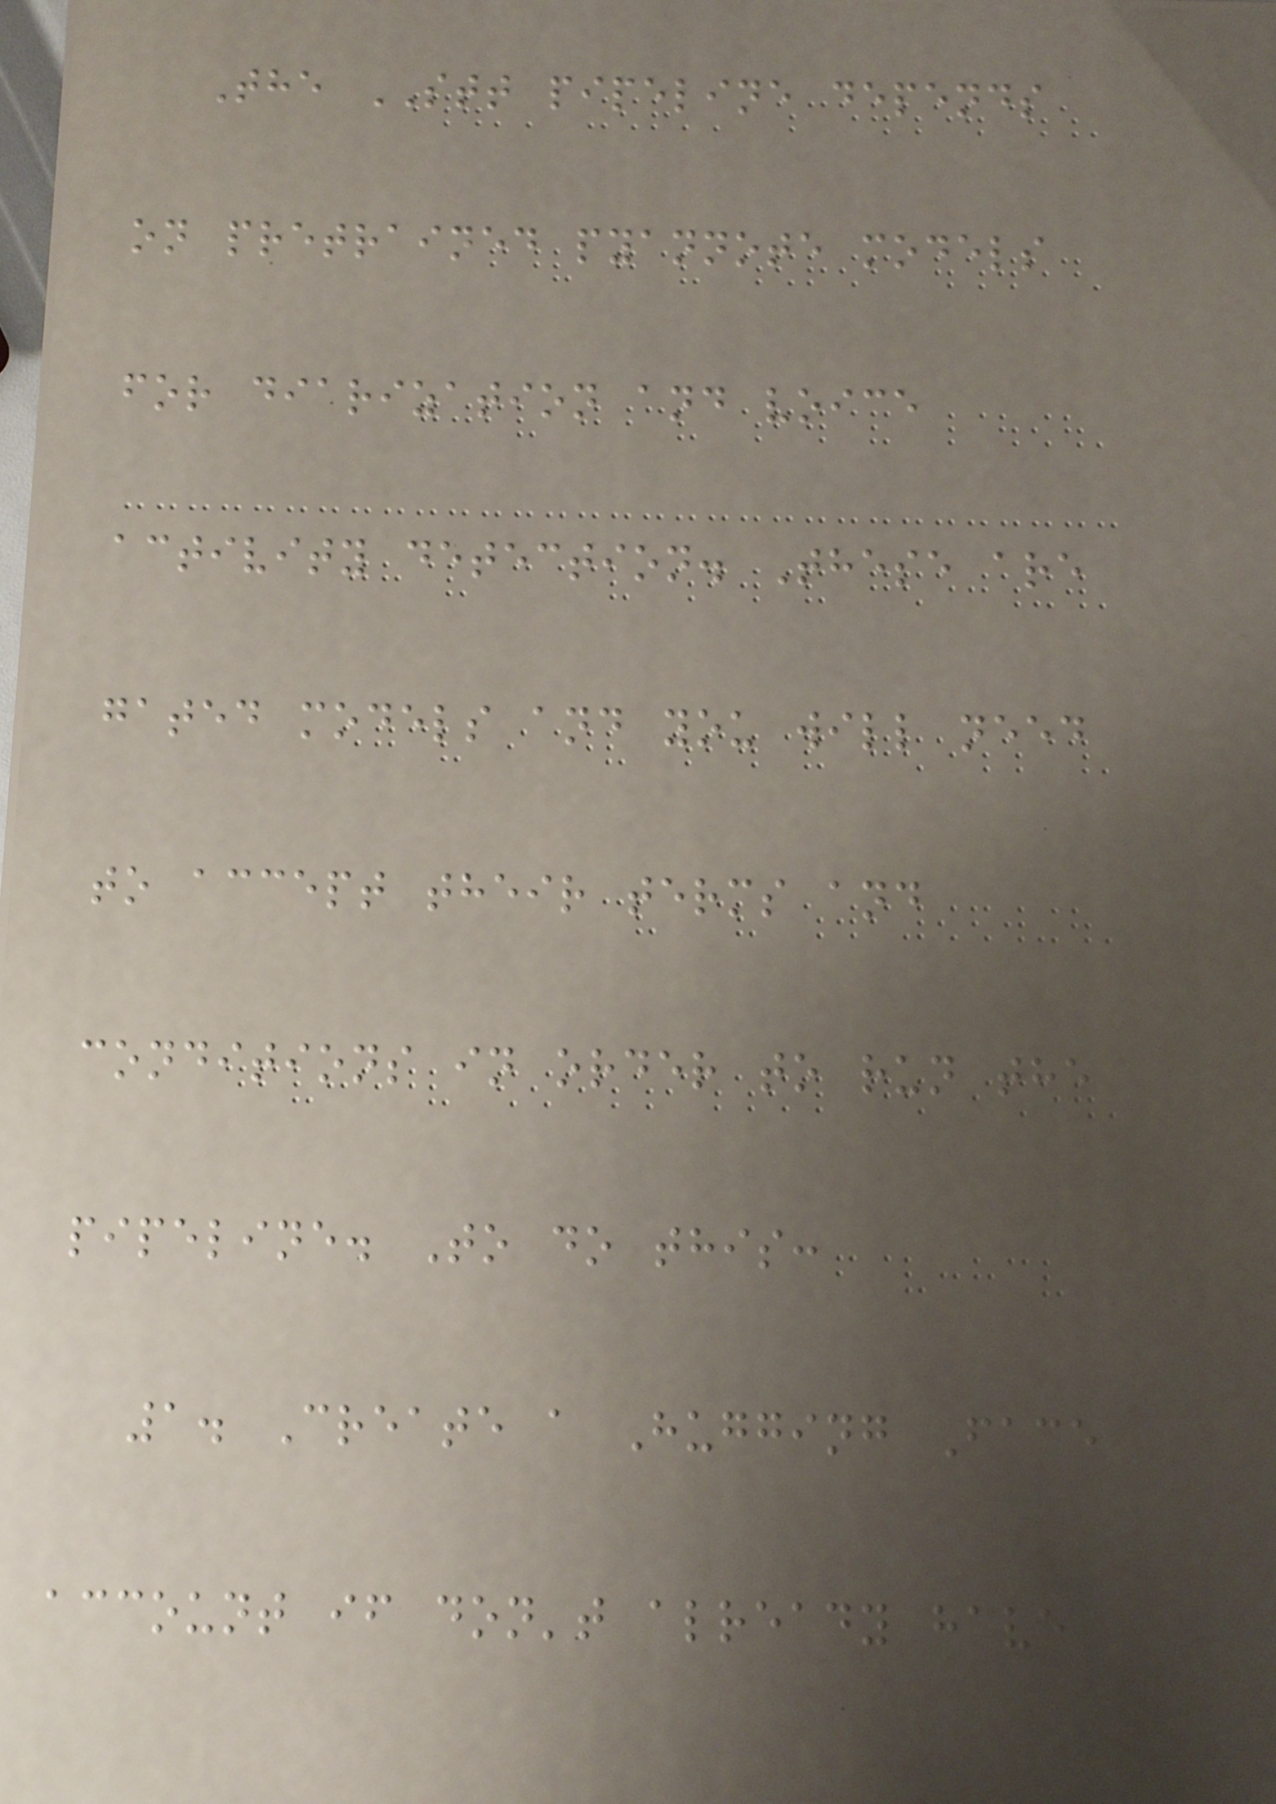The STT pipeline depends
on pretrained pyannote models
for diarization and voice
activity detection. These are
gated models and you will need
to accept their terms and
conditions in order to run the
pipeline. To do this:
1. Create a Hugging Face
account if don't already have
